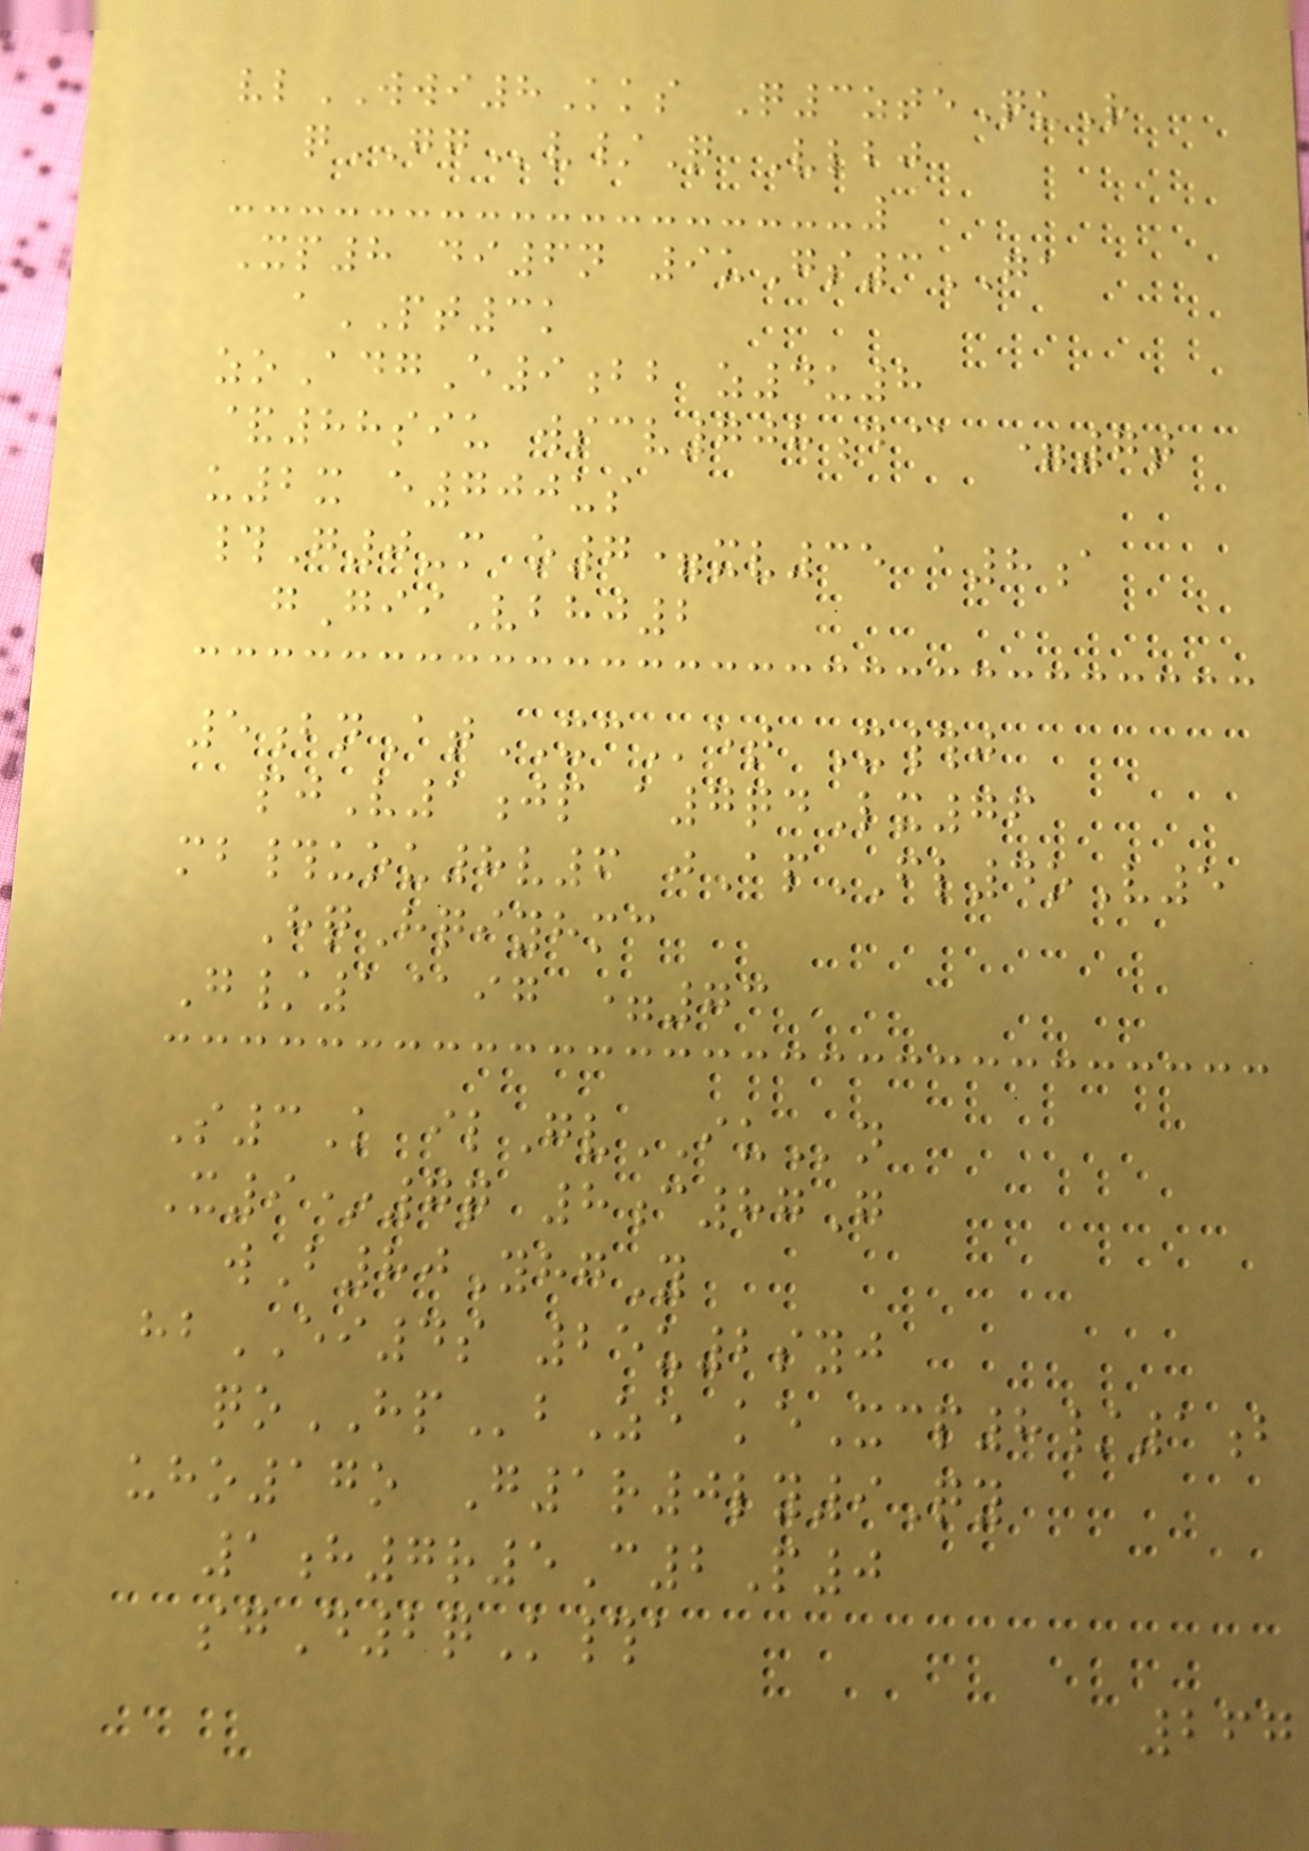vlWWI8Kks Q3zteQuR
qGGv/Q Vlbj
Xp8 di6n 9uGs3GA
aPT3k
zoAdgE9bb z4u8
&88siu wscv708d@ =7t
u2x e700us
#G0-m o7=xv35 a8a
gGiiVbhj2
5bnAtXCet X#j
pjV1jp a7qdLx76
mb#uou8v6 jApFL4oV5
HqHqiyhmc
G/1@ig =73
S3K ilGvIUn
X9*7q 8c87G
wB80YhgY
hbEI4s 25u2syj
qoHPbZe keXcp8/1b
uho17o G1r0ly9Qy
1h7r5C2P0
sgD2qK#a
267
